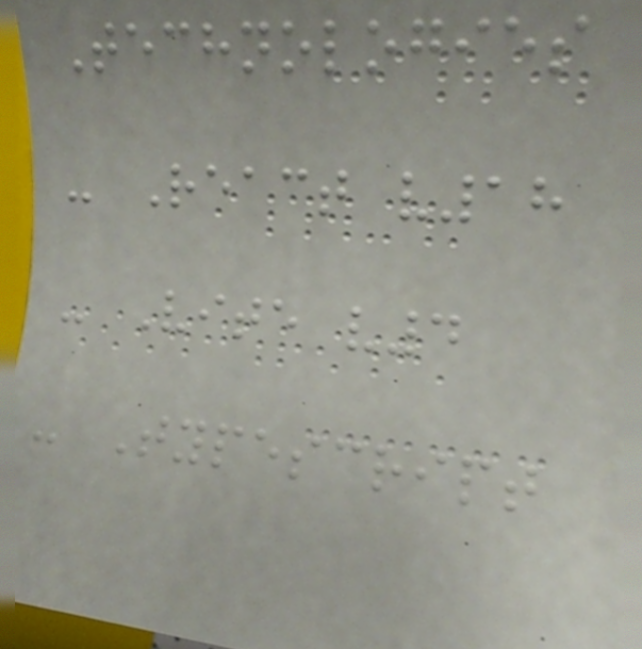Technologies
- React v18
- Vite v4
- Typescript
